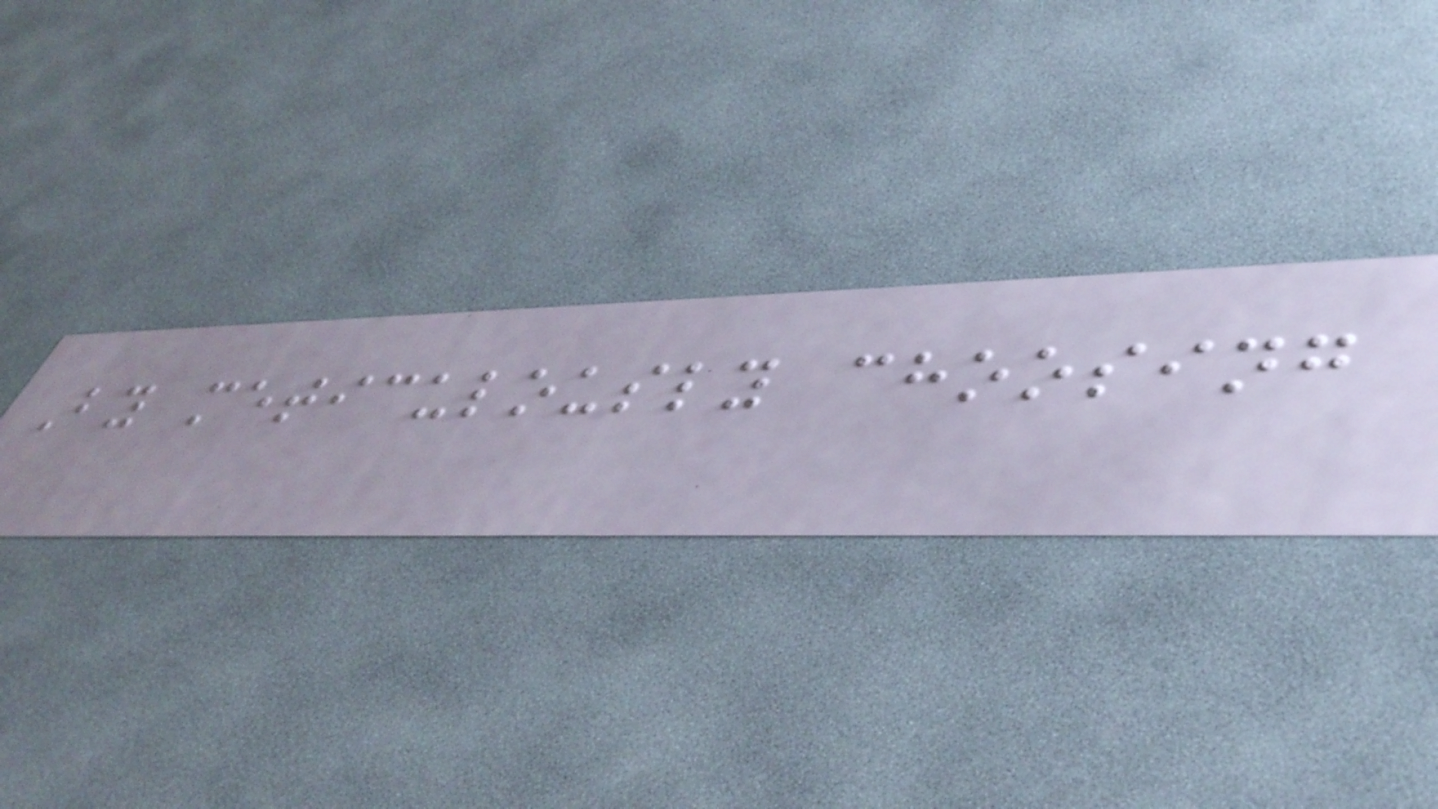By meticulously choosing
